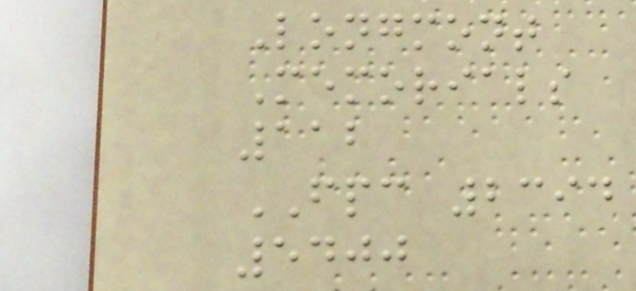Longmont
Memorials
112
FPC 2394
5400
